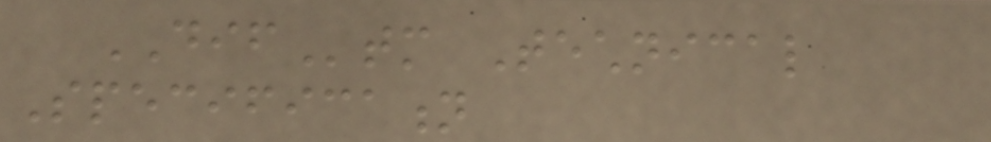DIFtm Technical
Specification
